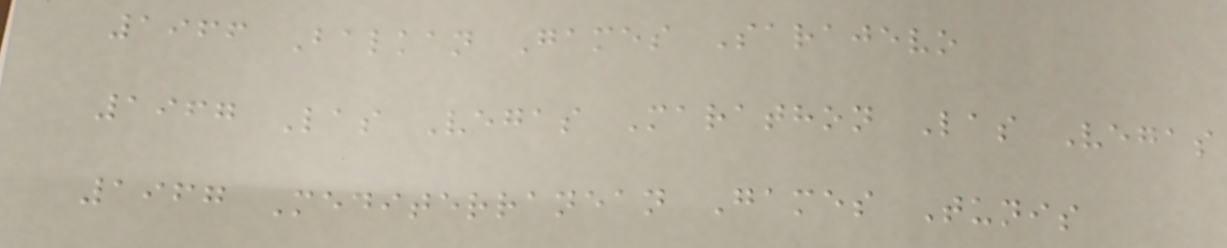1966 Balkan Games Sarajevo
1967 Las Vegas Marathon Las Vegas
1967 Mediterranean Games Tunis
